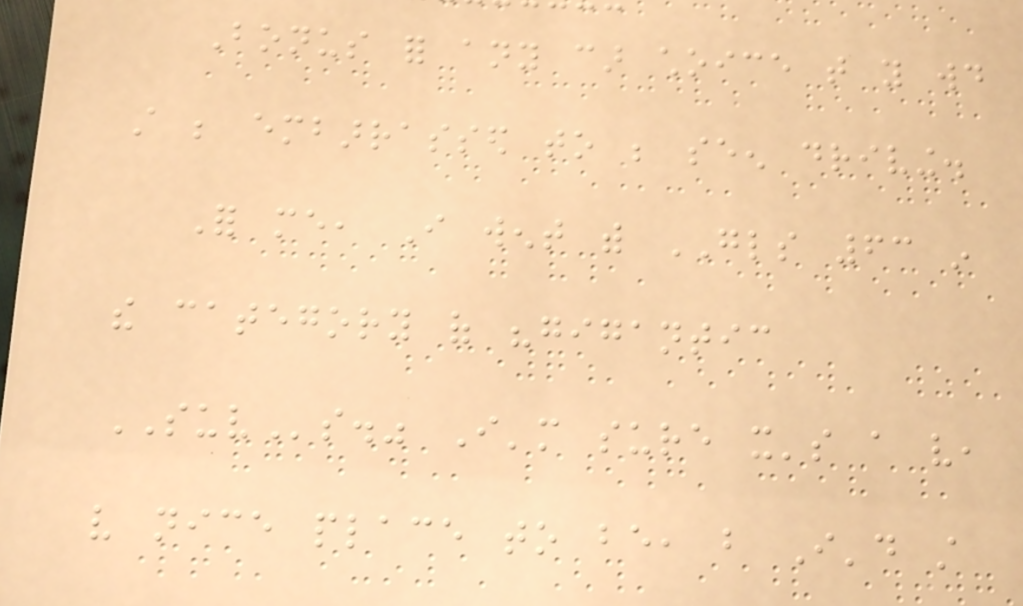Bonus for any car choice that you would
still be embarrassed to be seen driving.
For me, I went with GLS 63 in
the category of "gigantic
SUVs." I'm sure it's a very,
very nice place to be, but I'd still
